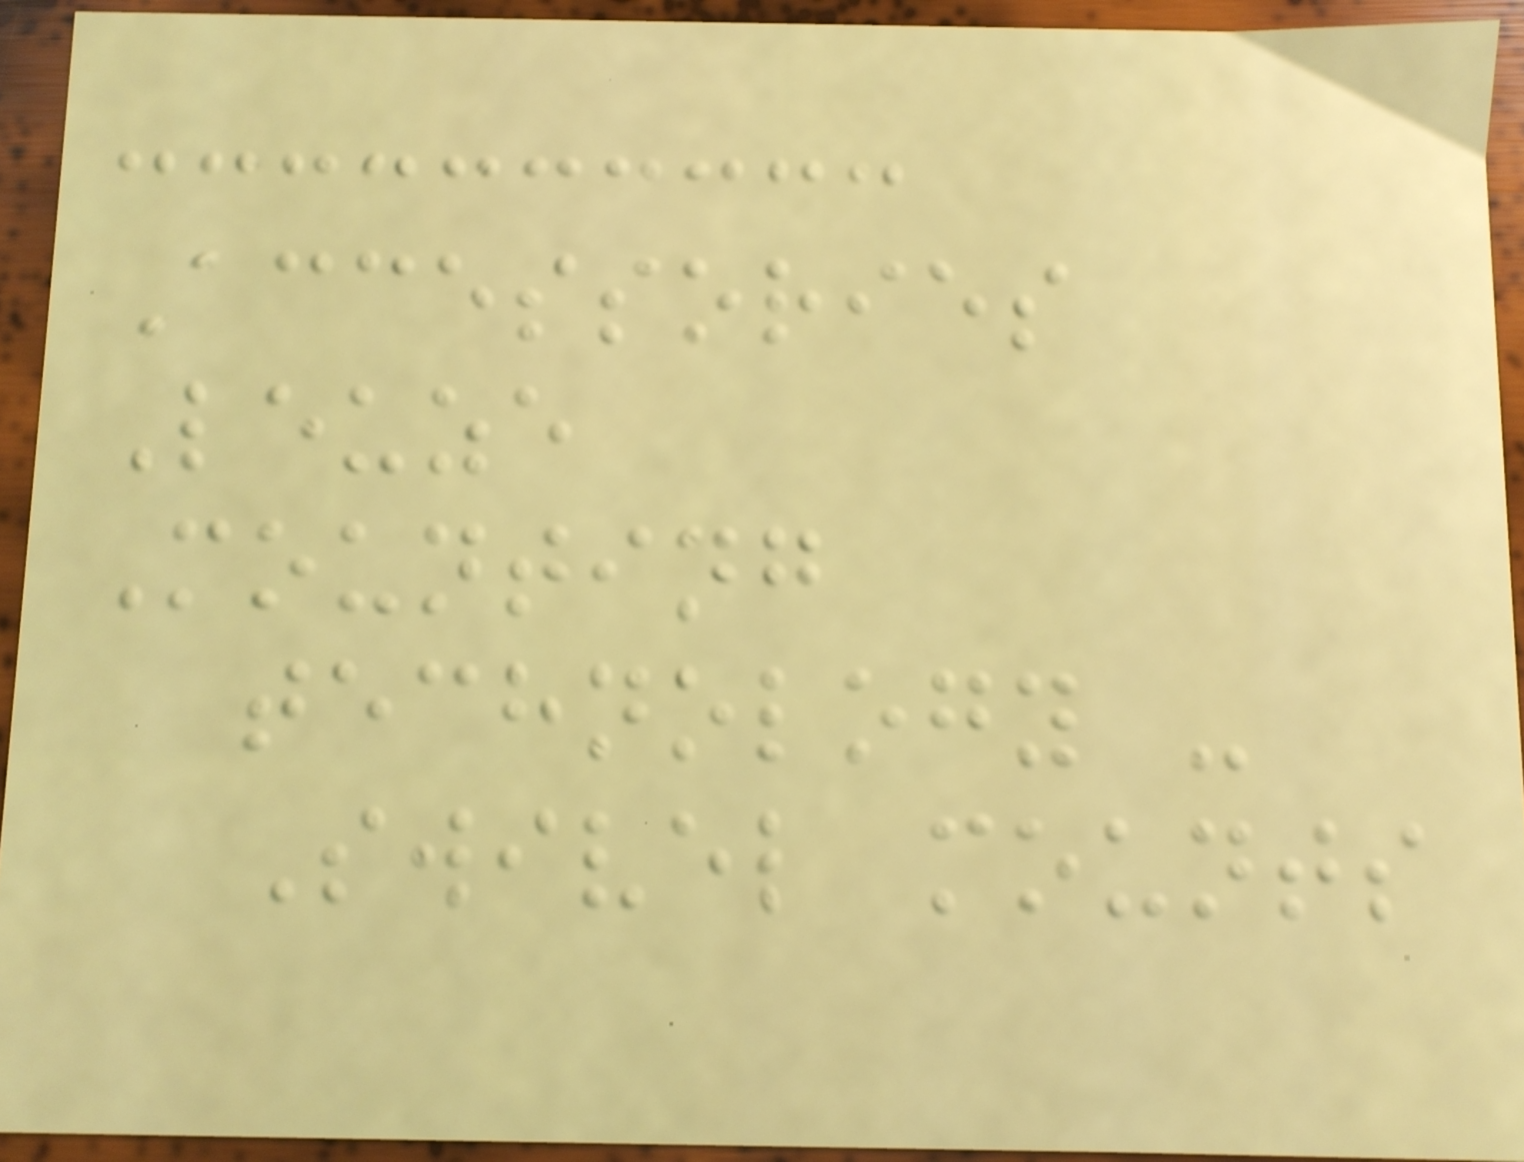Accessories
Leuze
Mounting
technology -
Swivel mounts
